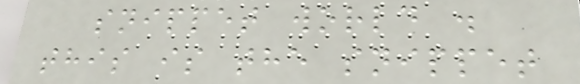snippet world .
this is the snippet
